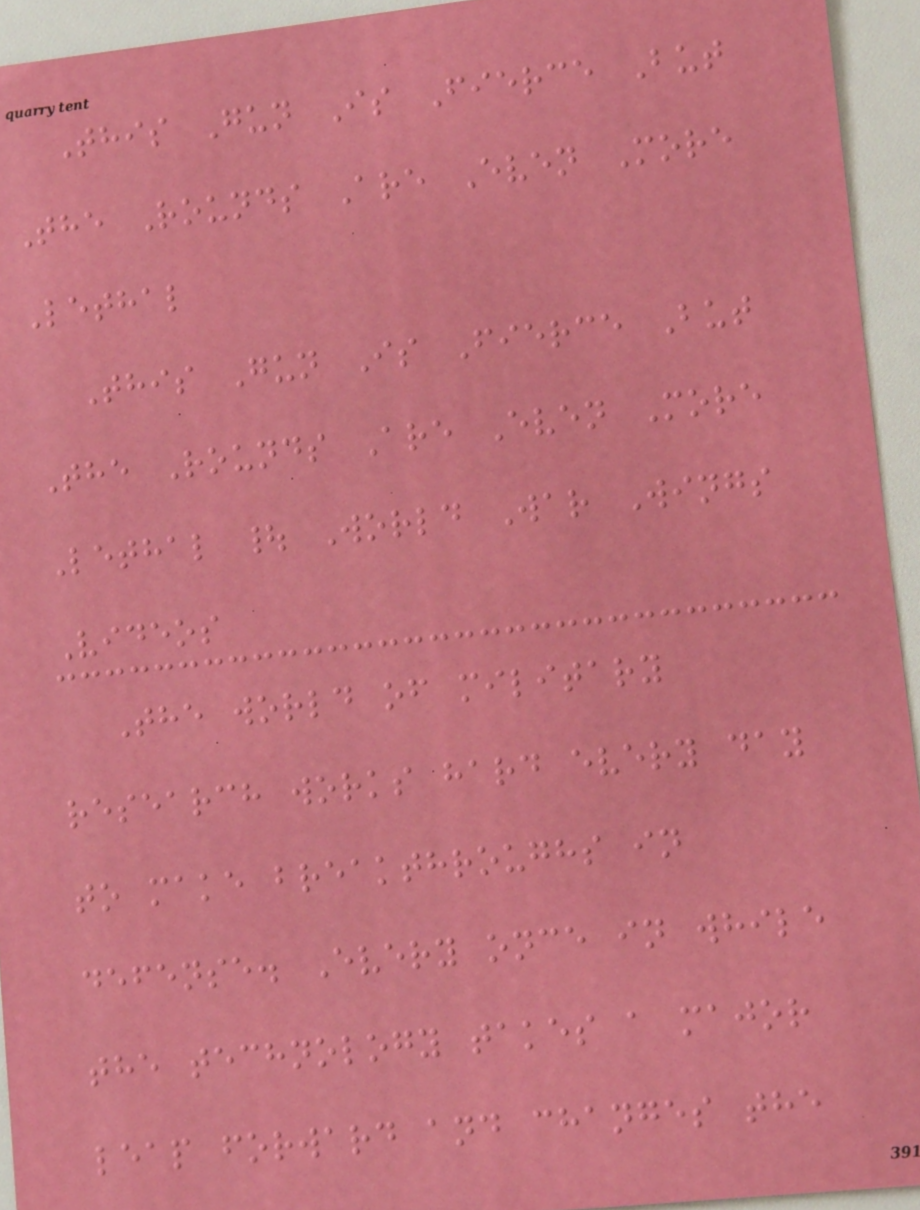This Gun Is Fierce But
The Rounds Are Even More
Lethal
This Gun Is Fierce But
The Rounds Are Even More
Lethal | World War Wings
Videos
The world of military
research works hard every day
to make breakthroughs in
defense. Every once in while
the technology takes a major
leap forward and changes the
